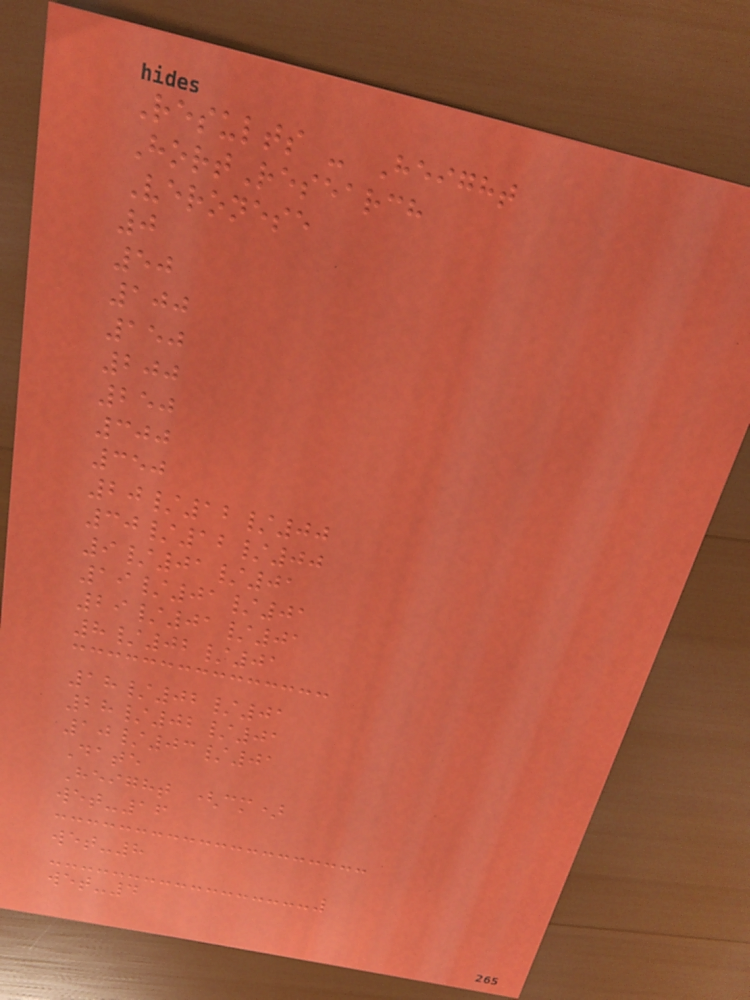Results - Height
HortResearch
Veronese
0
50
100
150
200
250
300
350
20/12/00
30/12/00
9/01/01
19/01/01
29/01/01
8/02/01
18/02/01
28/02/01
10/03/01
Date
Height (cm)
wet-16
wet-8
wet-4
